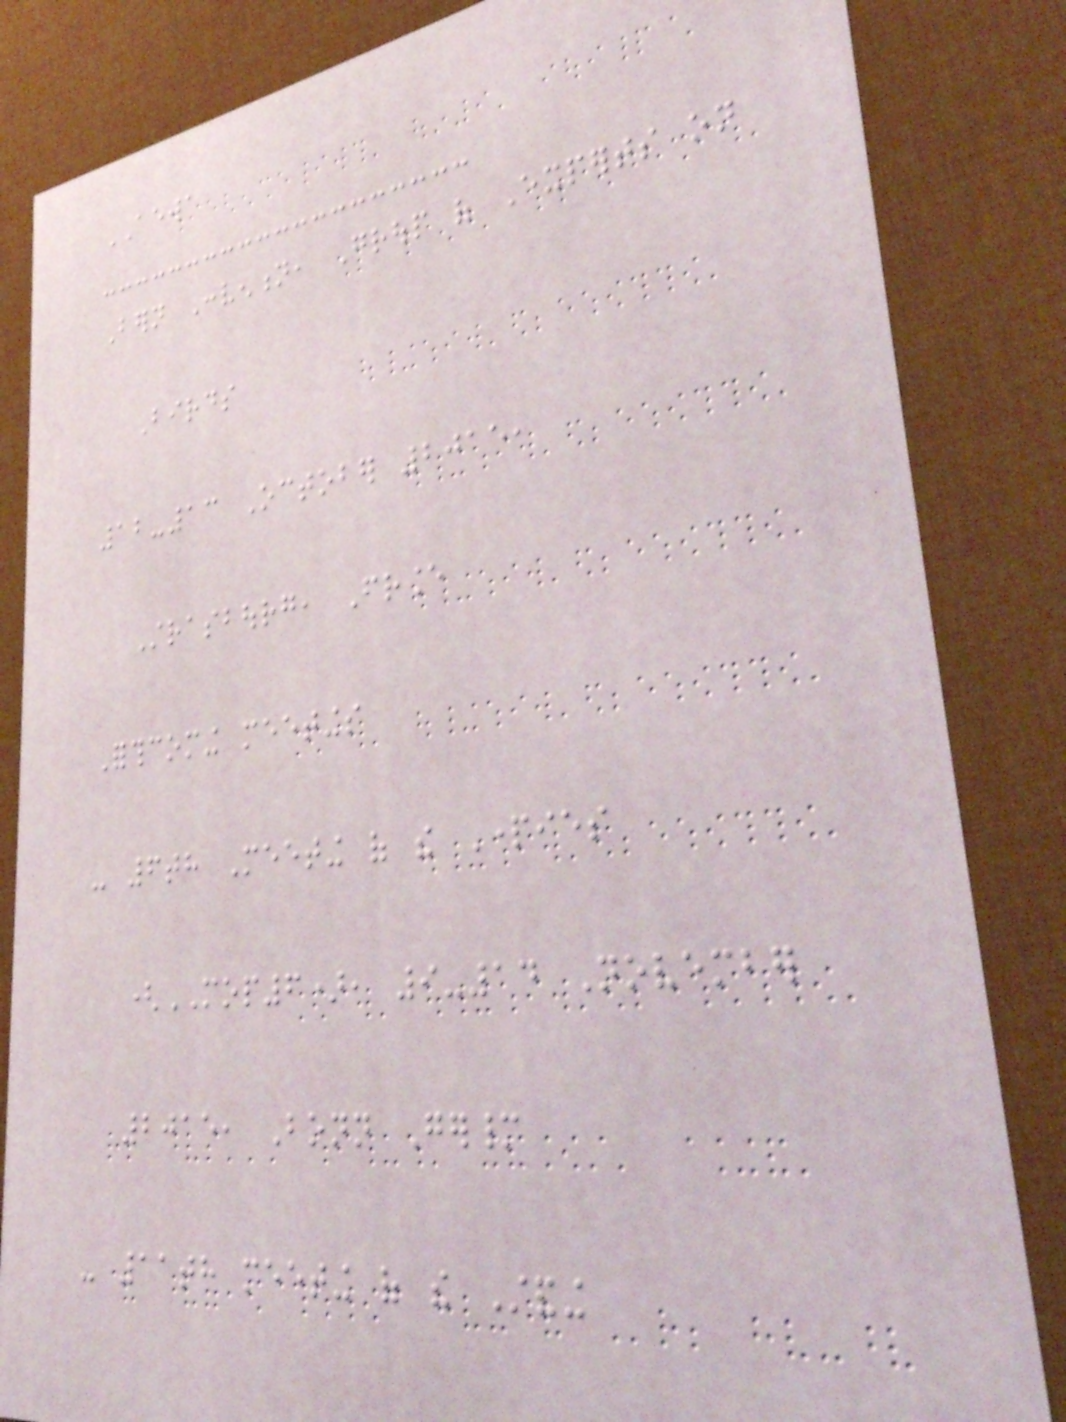AEWA
Bern Convention, Group of Experts on
Birds
12-13 October 2015,
Strasbourg, France
Forthcoming meetings
- 6th Meeting of the Parties
(MOP6), 9-14 November
2015, Bonn Germany
- 11th meeting of the Standing
